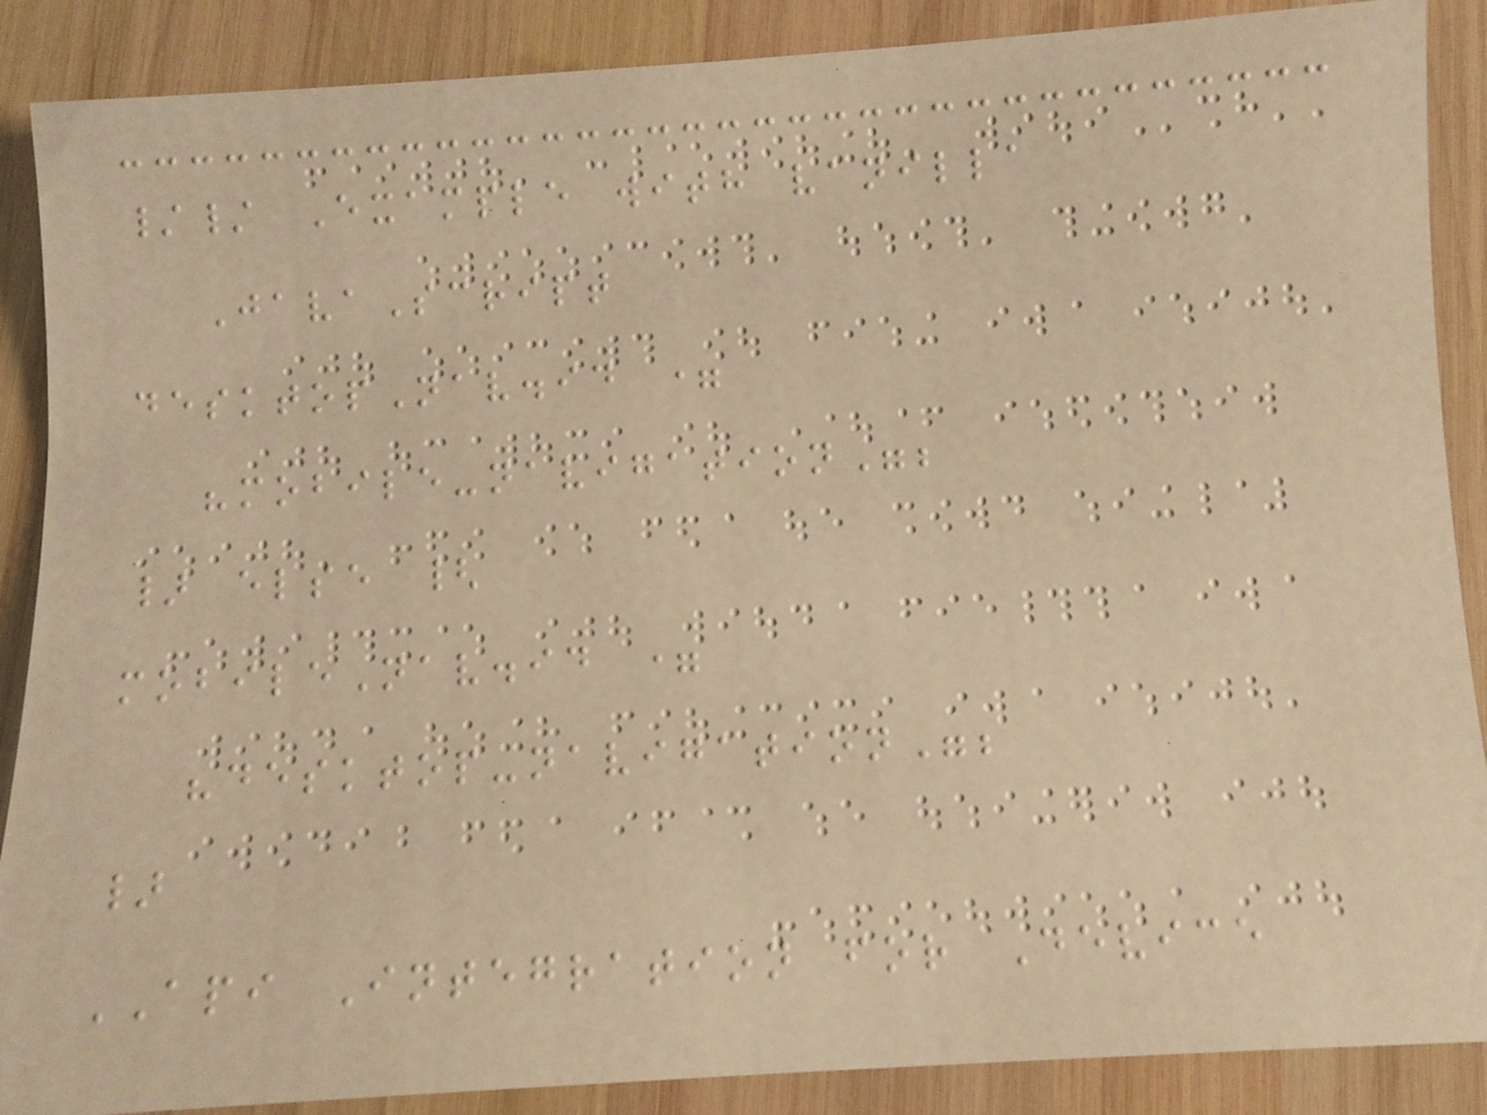// Example with vanilla
JavaScript
desktopNav.id =
"mobile-navigation";
} else {
mobileNav.id =
"desktop-navigation";
}
API Integration for Device
